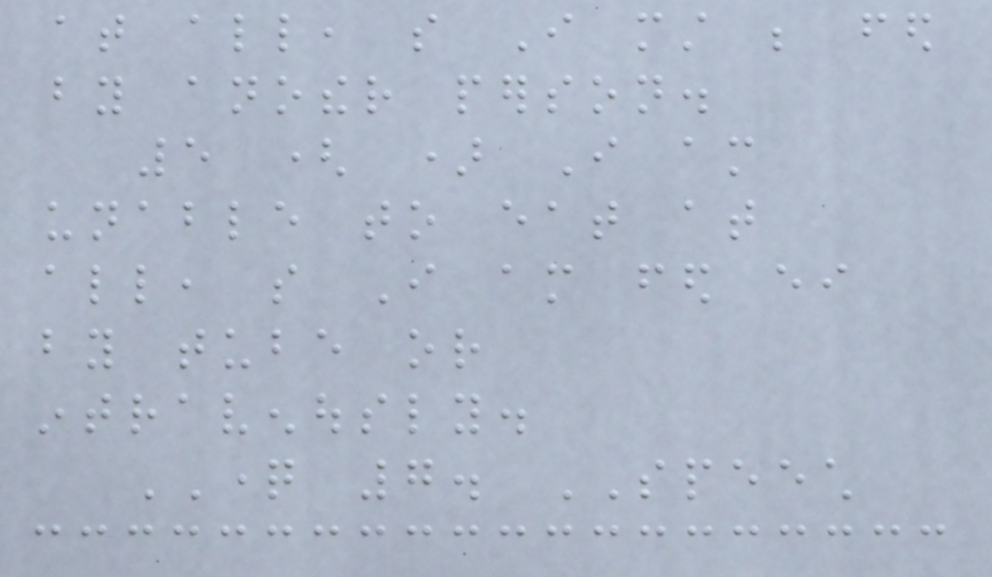at all, so I must be fed
by another person.
5 ( ) I am
unable to eat at
all, so I am fed either
by tube or
intravenously.
QUESTION 7. SPEECH
